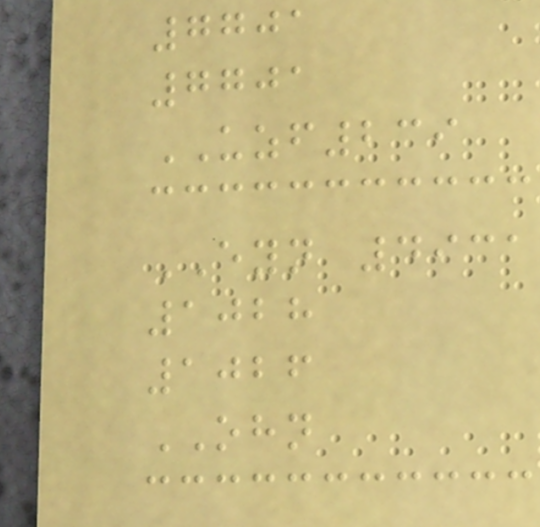7701
7701
UZF239
EYN 4931
1028
1026
OHN
